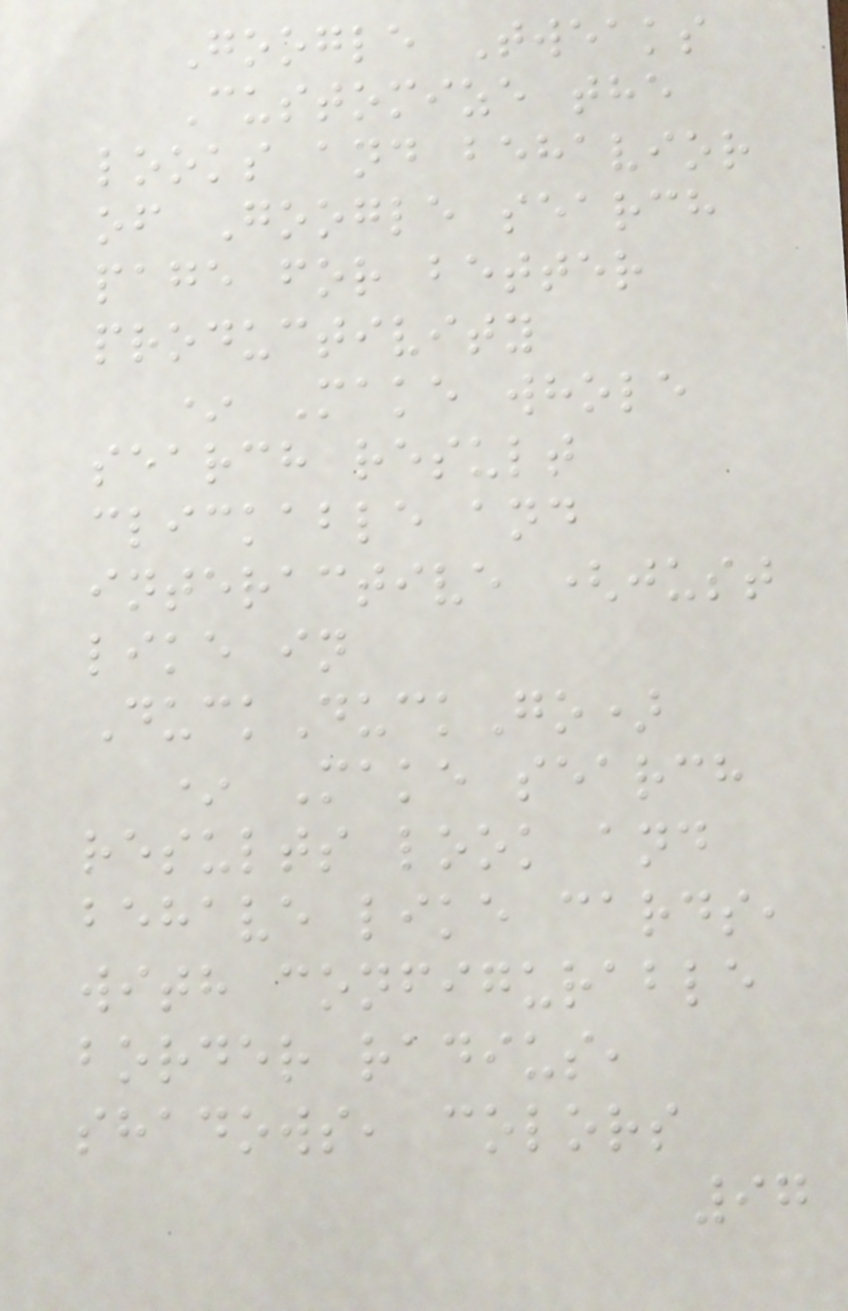Google Tweaks
Customize the
looks and behavior
of Google search
page for better
productivity
* Make whole
search result
clickable and
interactive (just
like in
DuckDuckGo)
* Make search
results look and
behave like cards,
with configurable
border radius,
shadows, colors
97
